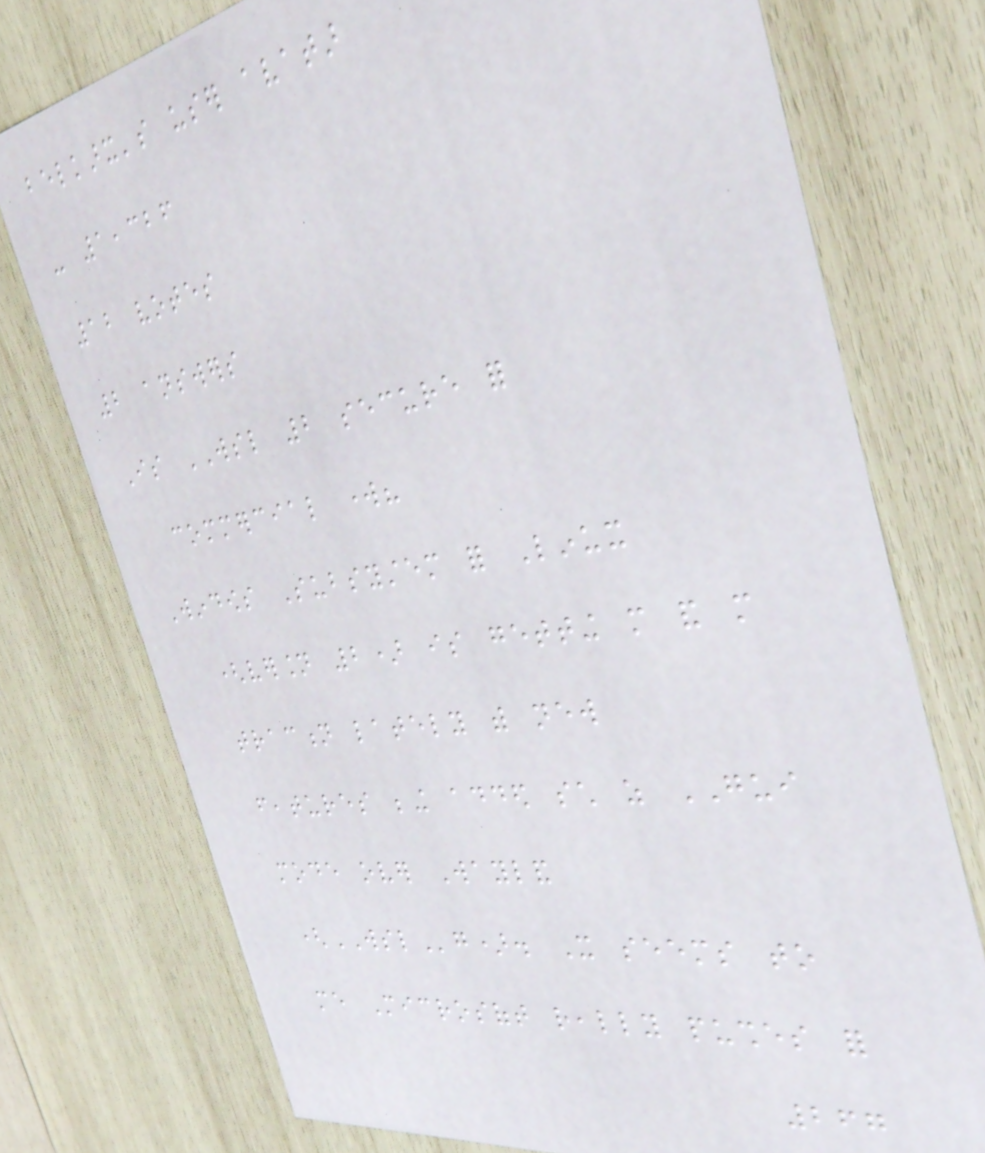belkarx's user avatar
- 1,326
12 votes
2 answers
Is WSL 2 secure for
commercial work?
Windows Subsystem for Linux
(version 2) is getting more and more
traction lately with new
features being added such as GUI
mode over Wayland
(WSLg). It seems to
me Microsoft really pushes for
267
